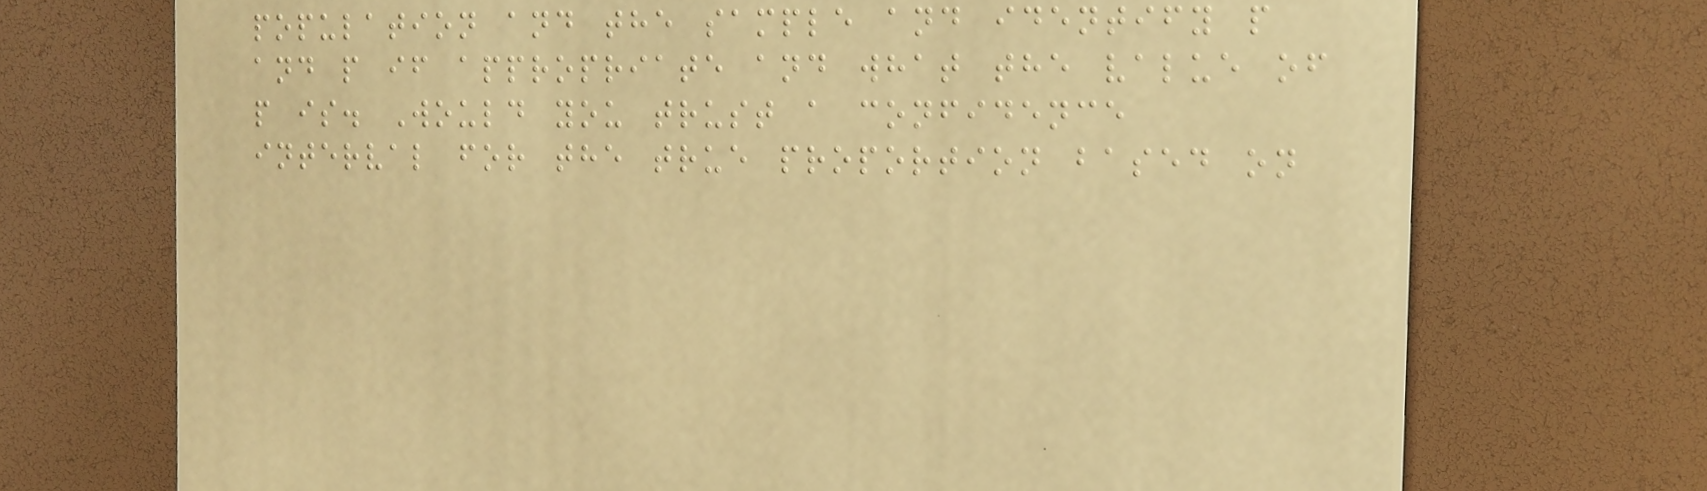population and the sample and identify p
and p if appropriate and what the value of
p is. Would you trust a confidence
interval for the true proportion based on
